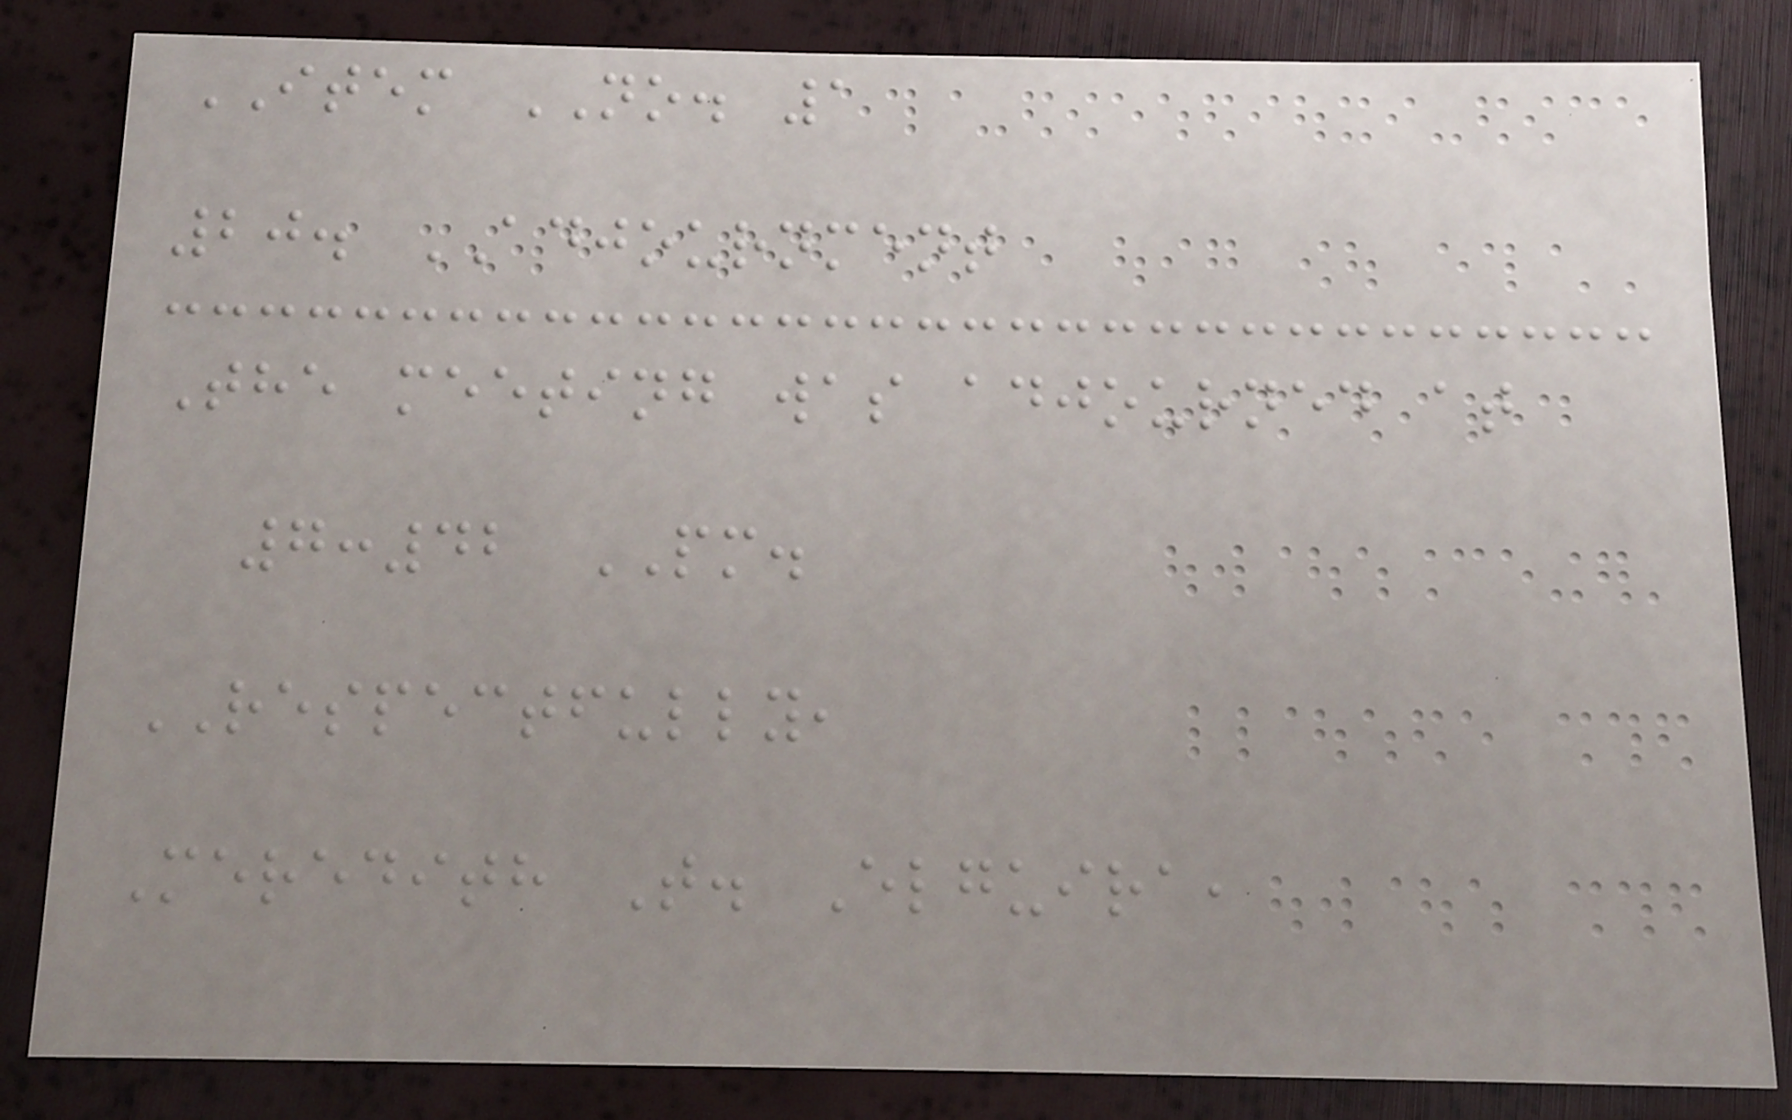ITEM NO. 1
20. ADJOURNMENT
The meeting was adjourned at
7:42 PM.
RESPECTFULLY,
Meredith T. Elguira,
